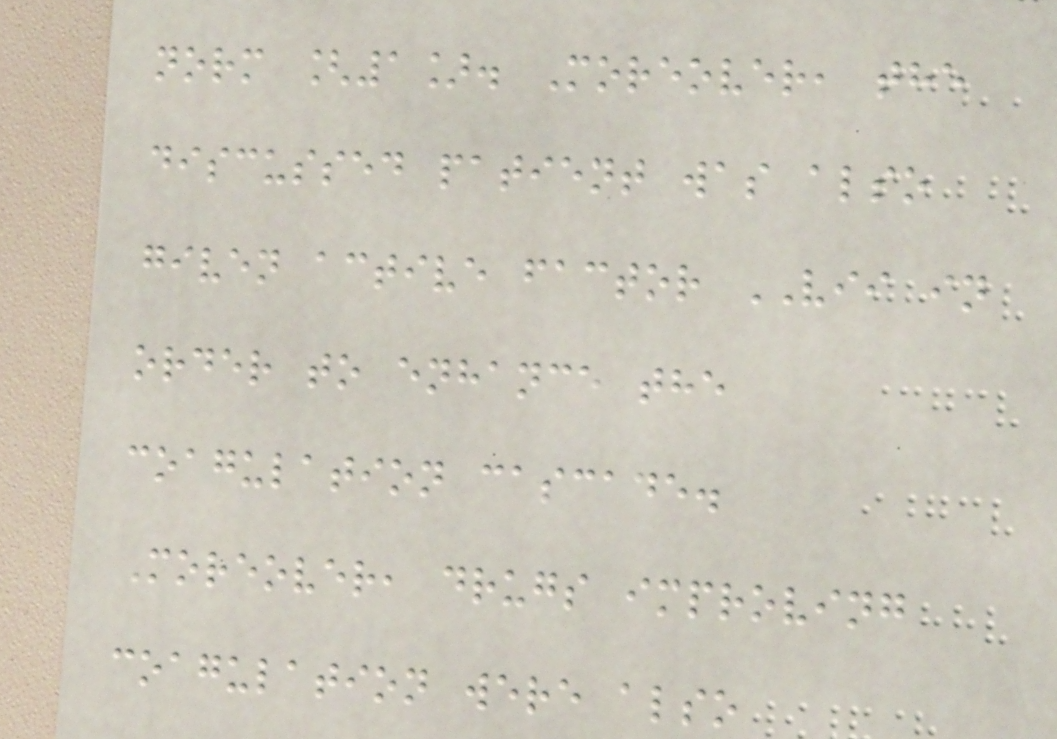norm [1]. Moreover, the
discussed patient was also
given active factor VII in
order to enhance the
coagulation cascade.
Moreover, drugs improving
coagulation were also
